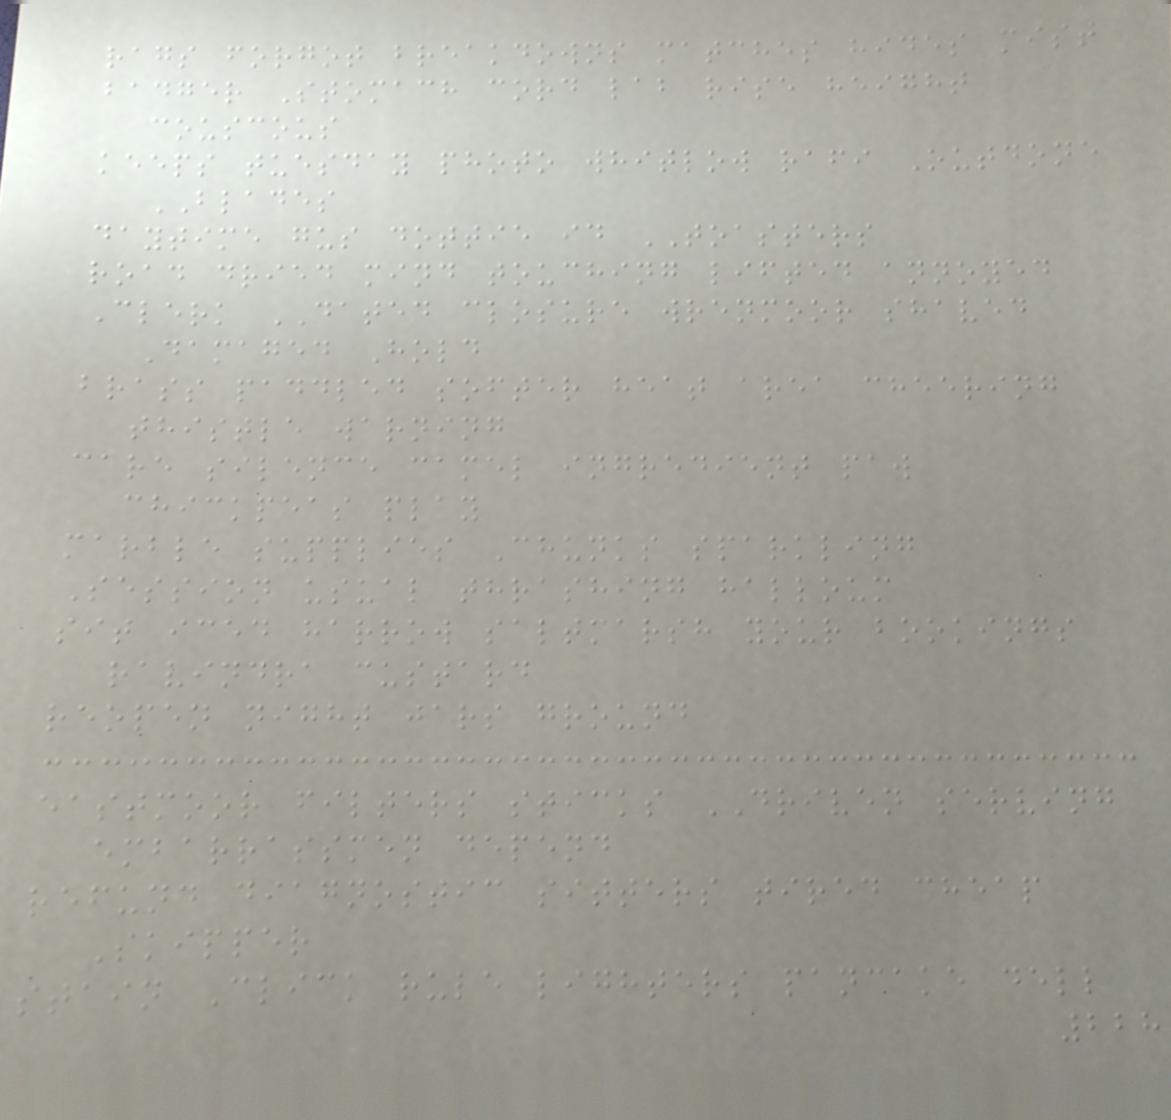rags forgot breakdowns matches hides mist
badger Stomach cord lab rise height
couscous
keeps tuesday photo whitlow rafi Outdone
BLADES
daytime gus dottie id TOASTERS
road dried mind touching lifted annoyed
Clerk DATED closure wrenmoor shaved
Damaged Hold
brass paddled softer heat area cheering
thistle warning
care silence camel ingredient paw
chickpeas play
marble supplies Chunks sparkling
Session usual thrashing halloum
sit iced harrow saltmarsh your bookings
ravindra custard
reopen night jars ground
eastmoor filters sticks DRIVEN serving
embarrassmen depend
refund diagnostic sitters tired cheap
Skipper
stain Click rule lighters pancake dell
228
